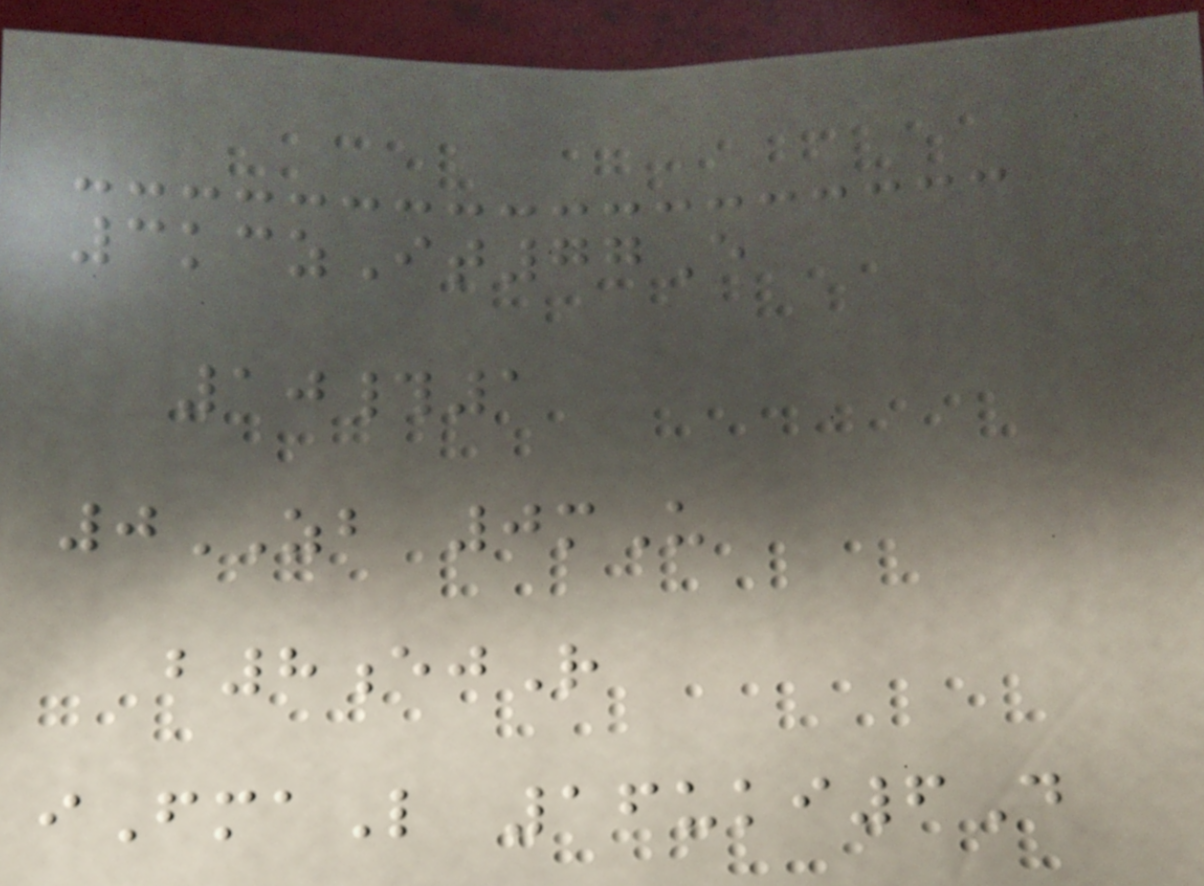3kczIt77E
10#1
0ZB 0mU
b8ejR
iFmaL 16uki6D
